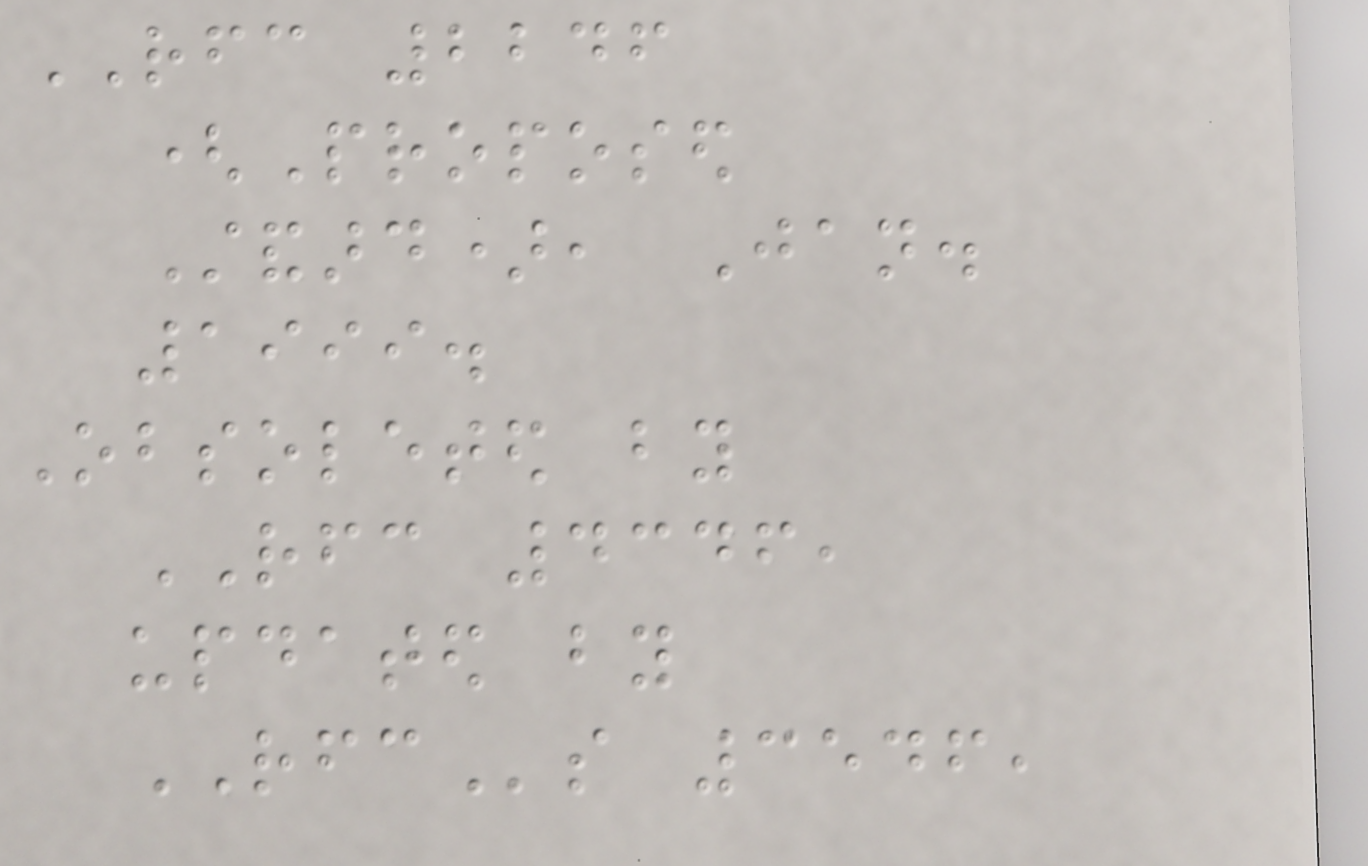RFC 2246
(Proposed
Standard), Jan.
1999.
Obsoleted by
RFC 4346,
updated by
RFCs 3546,
